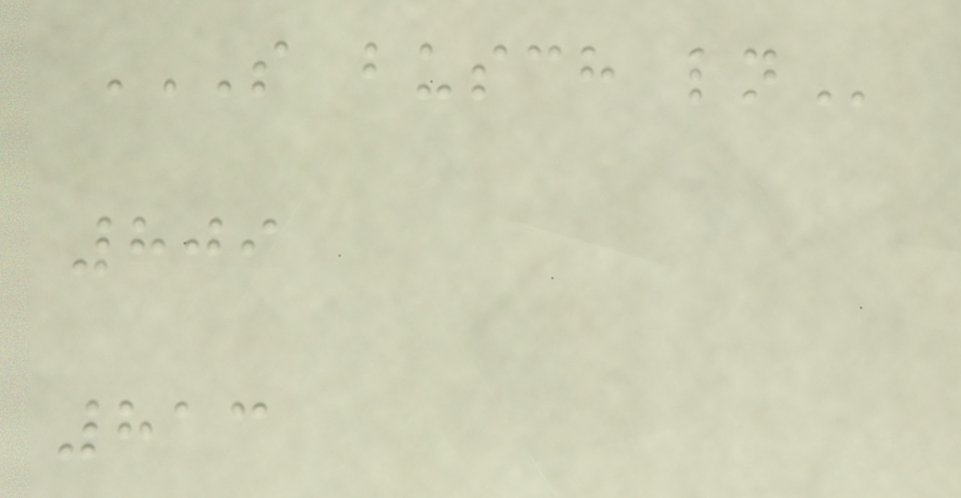S BUSCH LN
809
813
